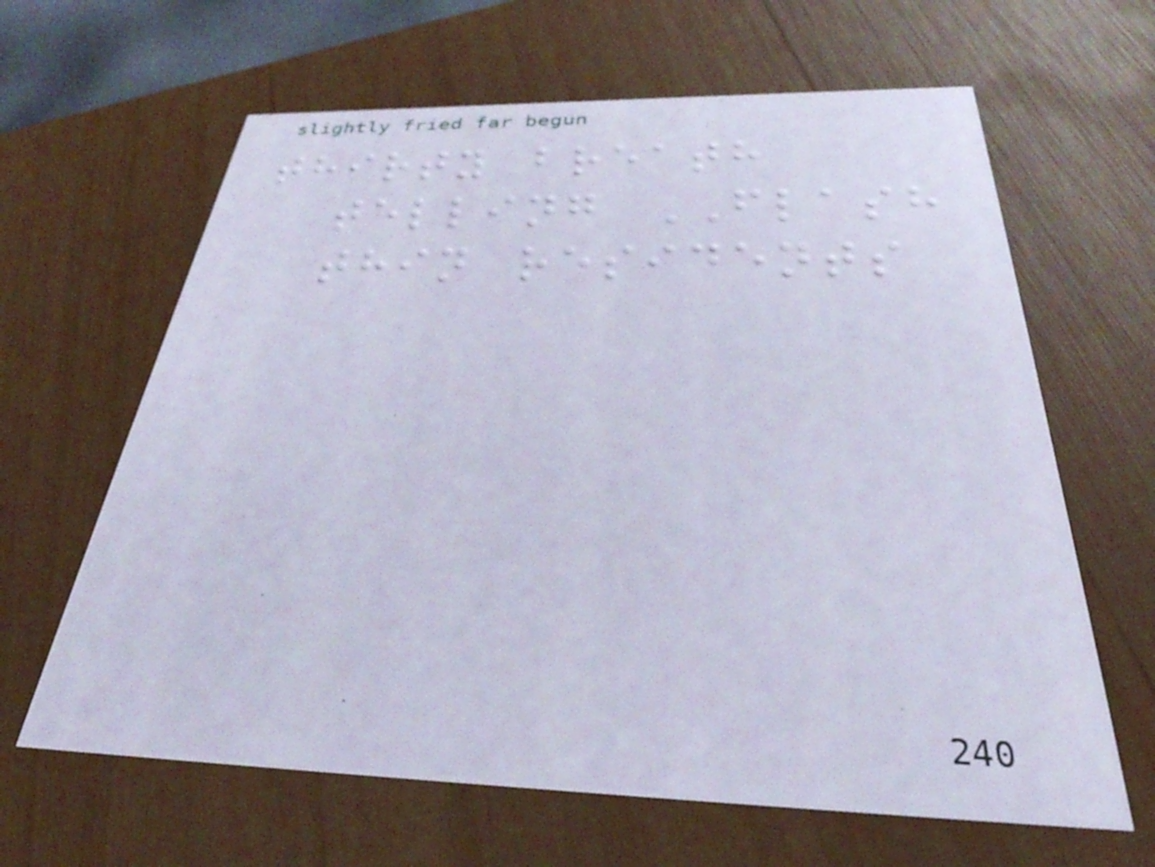thirty breath
telling FLASH
thin residents
